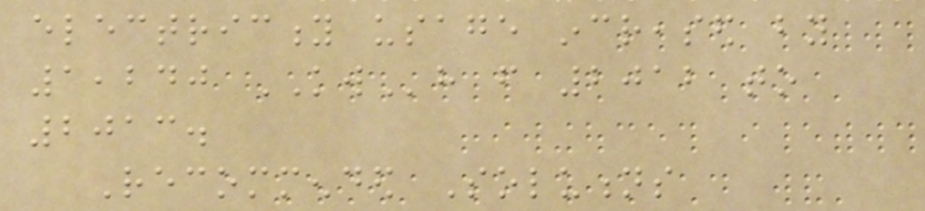electricity usage increased by
1,240 KWh from 2012 to
2013.
Recommended Solutions
